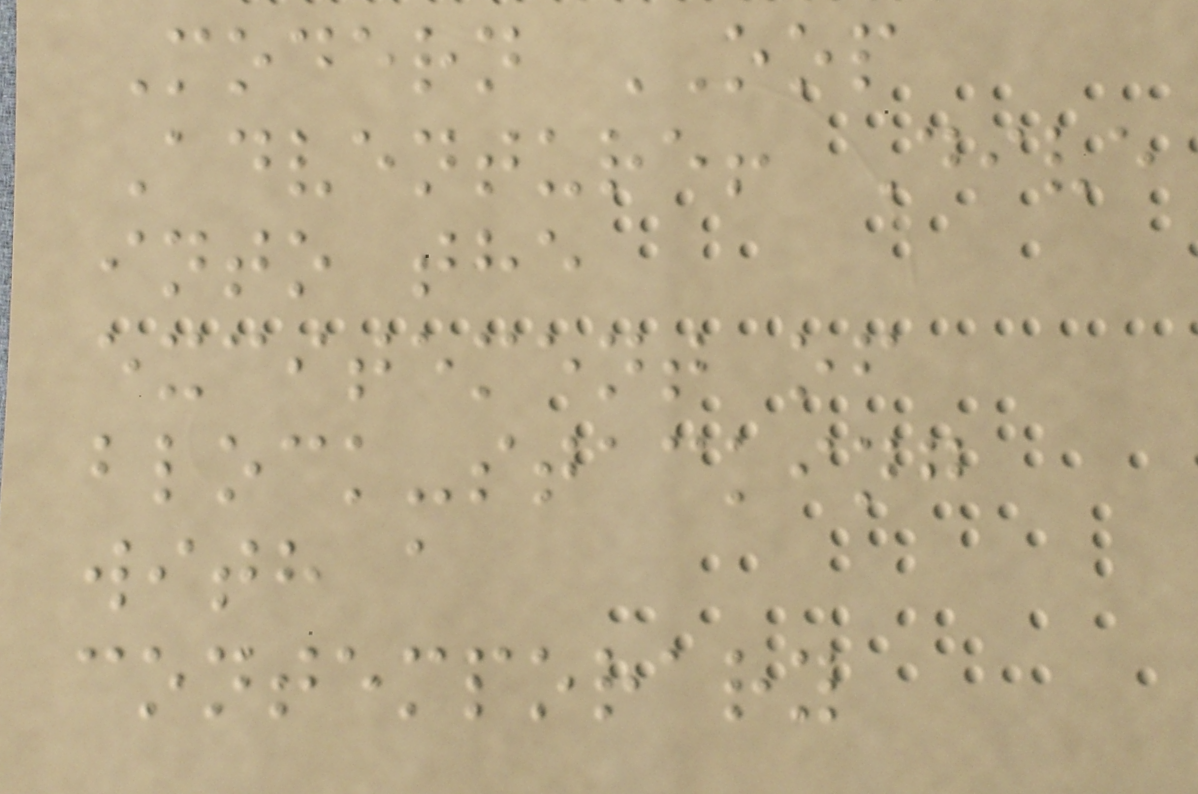Modern OOP
Adventure! Dive
into the
excitement of
block-stacking
with a
contemporary
